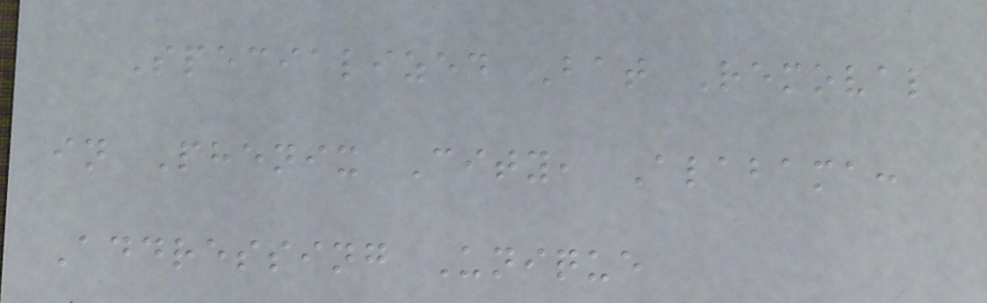Specialized Bat Removal
in Phenix City, Alabama:
Addressing Unique
